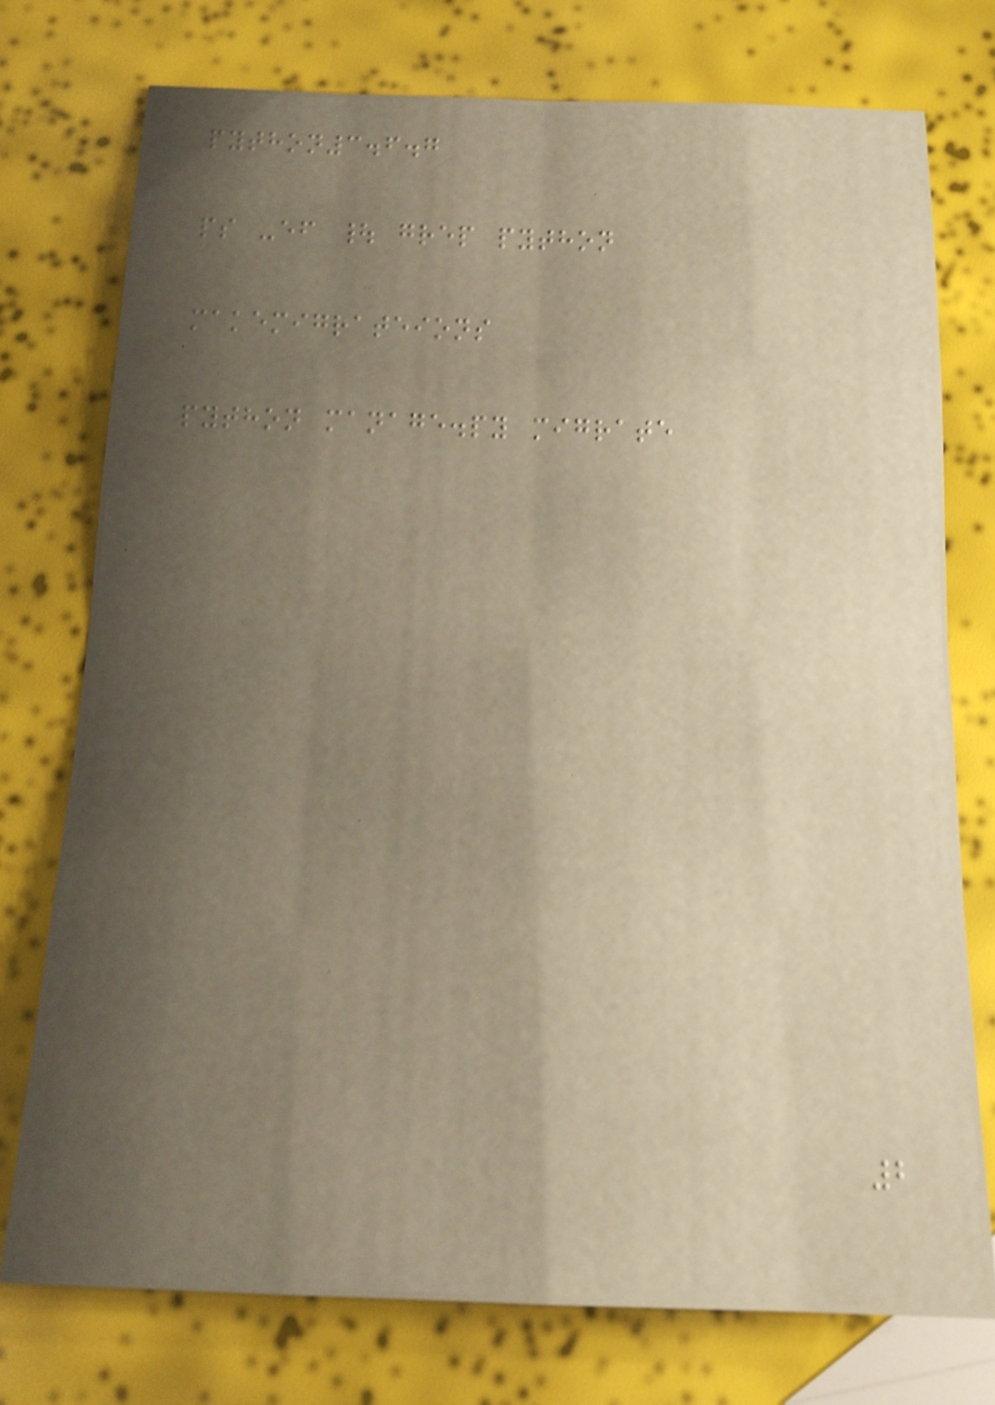python3.6.7
ps -ef | grep python
makemigrateions
python manage.py migrate
2
